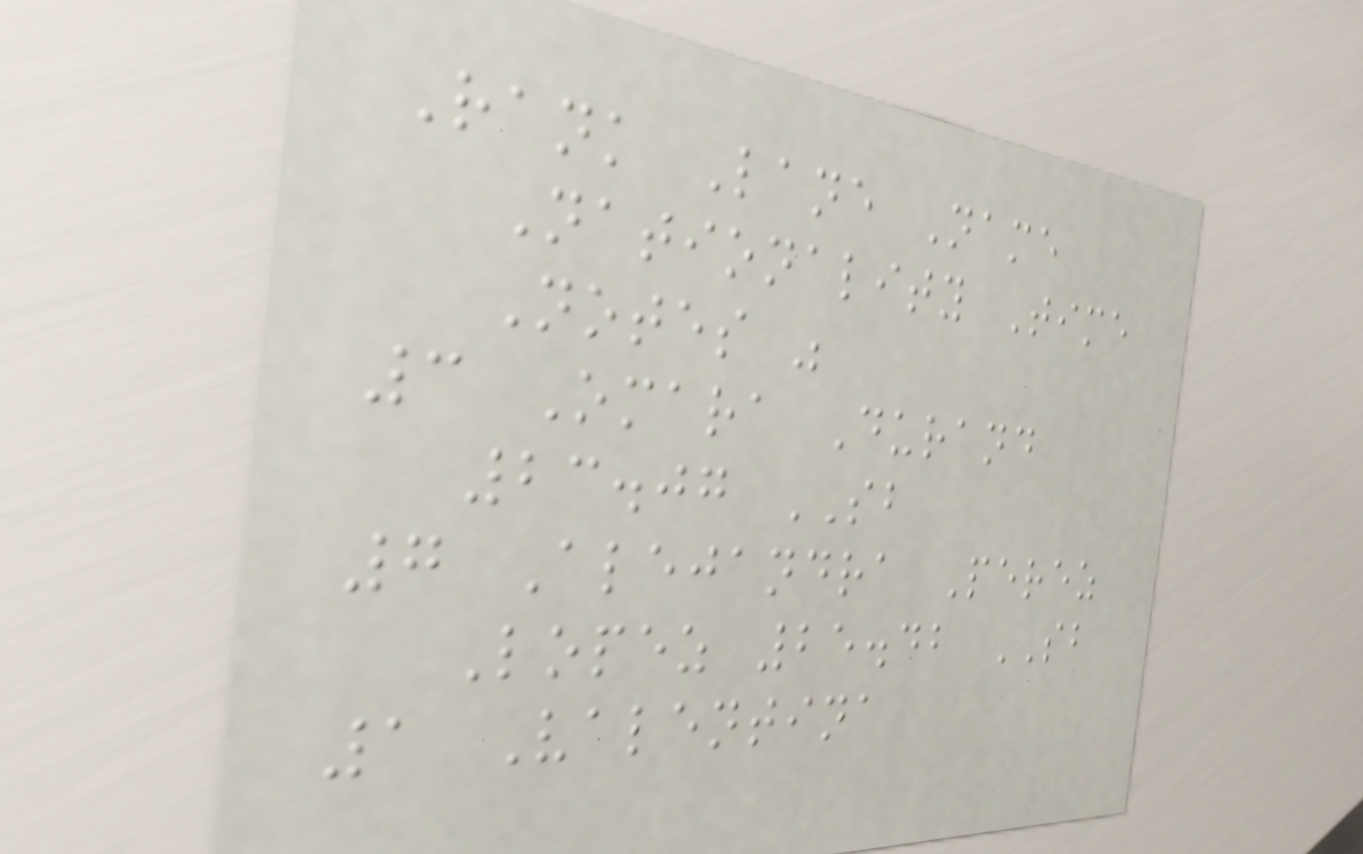Rank Lane Name
Nationality Time
Notes "
3 Omara Durand
23.07 SB
7 Alejandra Perez
Lopez 25.42 SB
1 Valentina
